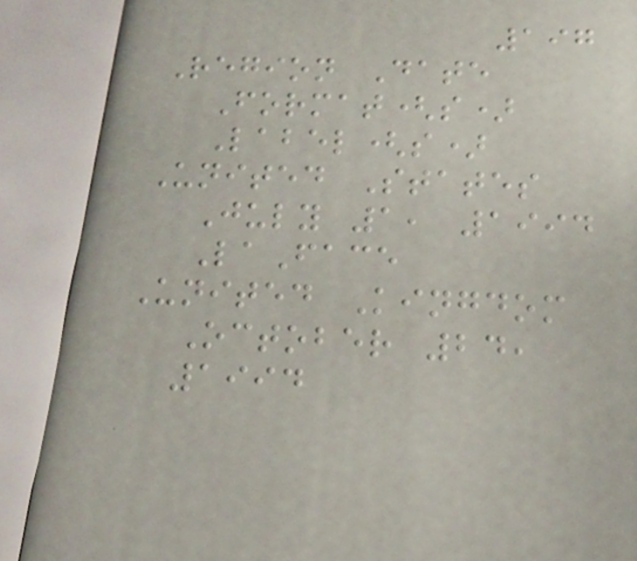197
Region Date
Format(s)
Label(s)
United States
July 1, 1994
LaFace
United Kingdom
October 24,
1994
